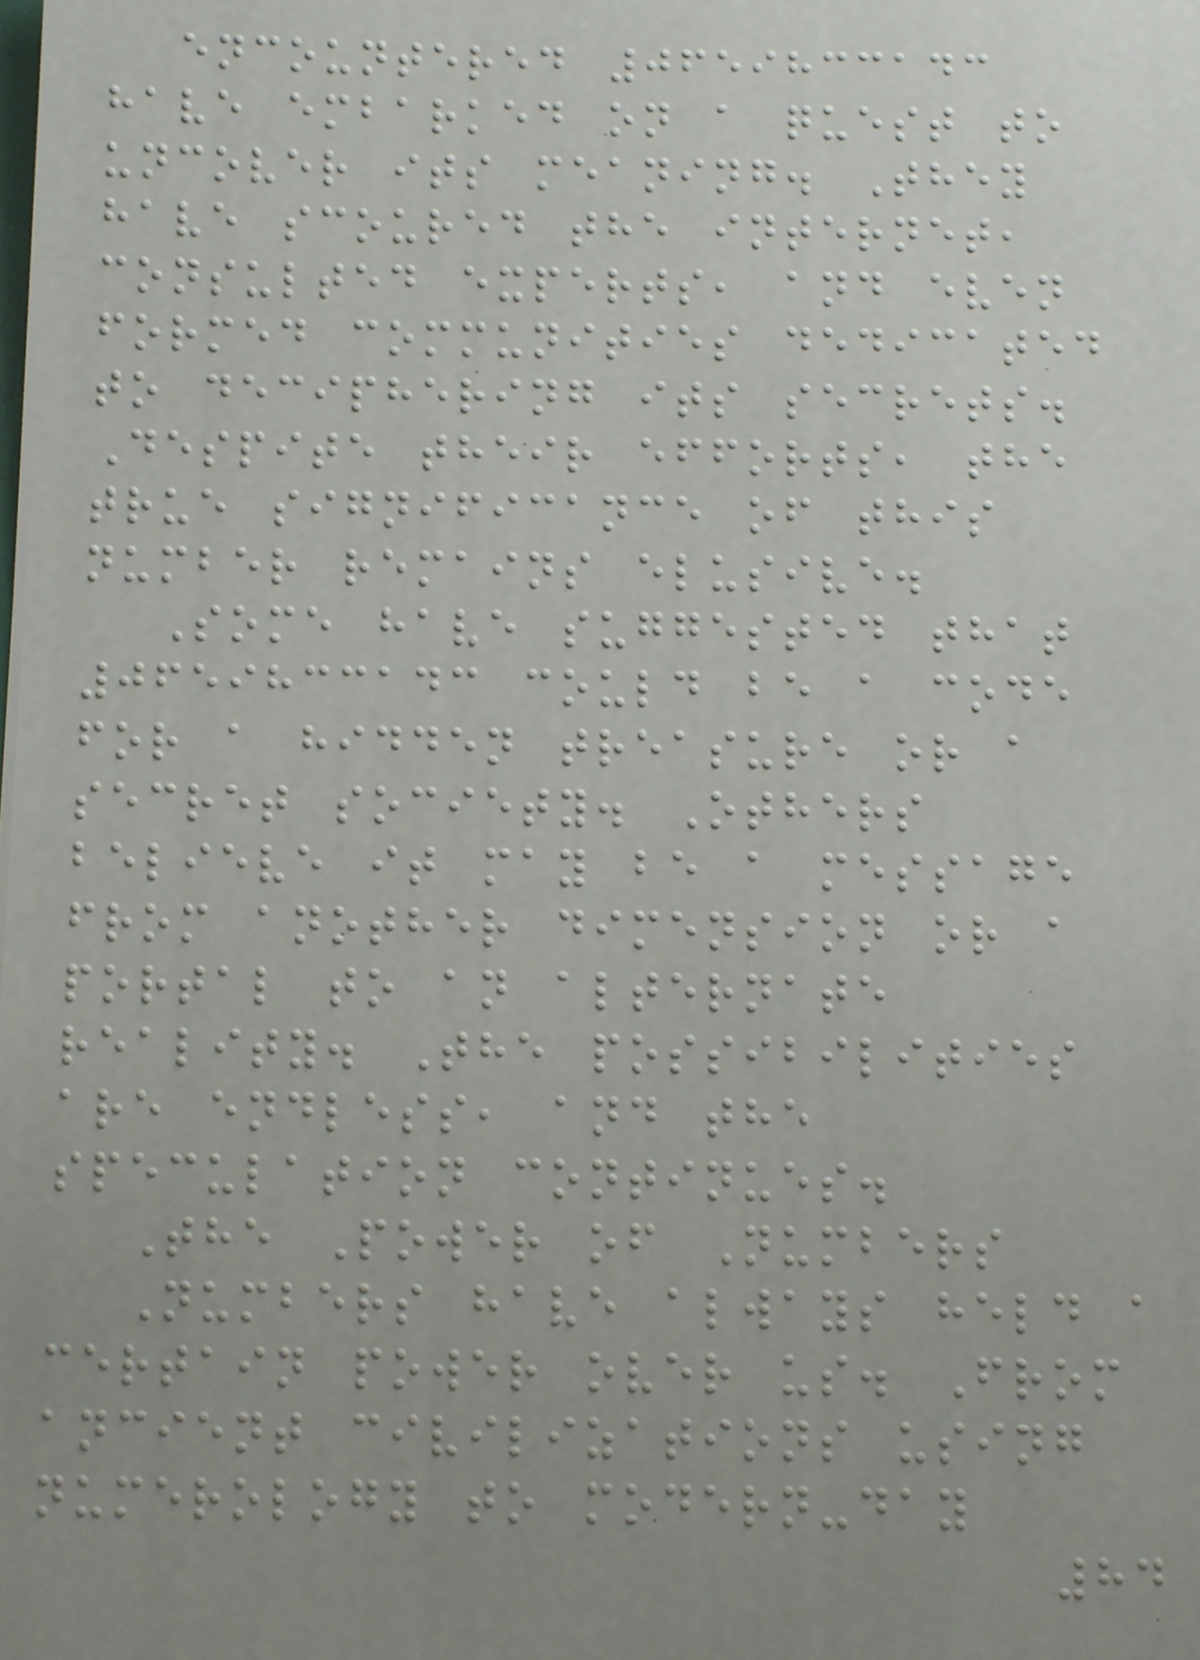encountered 0659833143
have embarked on a quest to
uncover its meaning. They
have scoured the internet,
consulted experts, and even
formed communities dedicated
to deciphering its secrets.
Despite their efforts, the
true significance of this
number remains elusive.
Some have suggested that
0659833143 could be a code
for a hidden treasure or a
secret society. Others
believe it may be a message
from another dimension or a
portal to an alternate
reality. The possibilities
are endless, and the
speculation continues.
The Power of Numbers
Numbers have always held a
certain power over us. From
ancient civilizations using
numerology to modern-day
84
